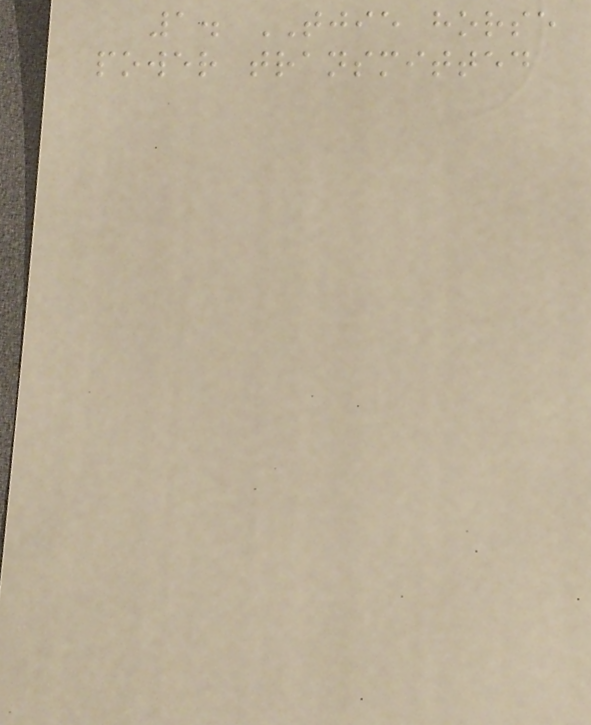1. TJIE horse
power transmitted
